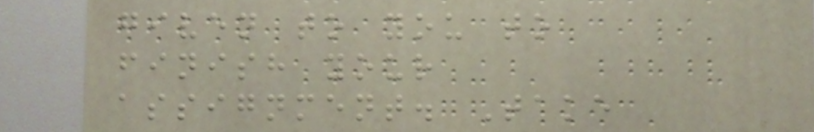given to you to
finish your
assignment. Take
